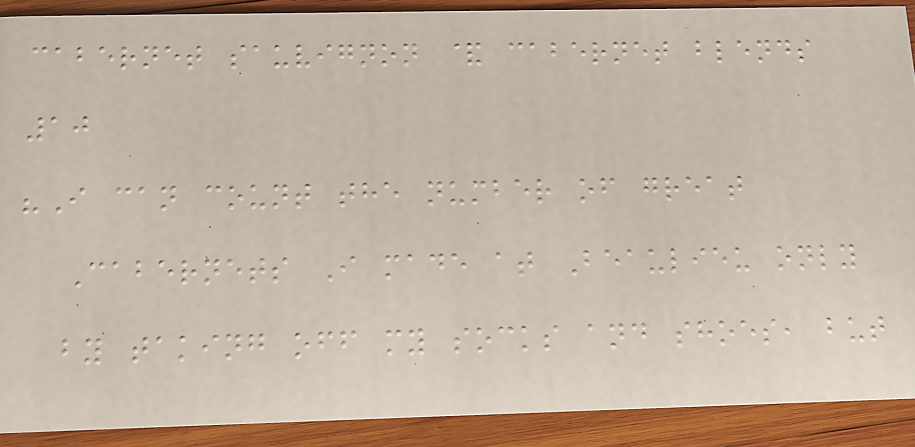cabernet sauvignon & cabernet blends
10
"I can count the number of great
Cabernets I made at Beaulieu only
by taking off my socks and shoes, but
